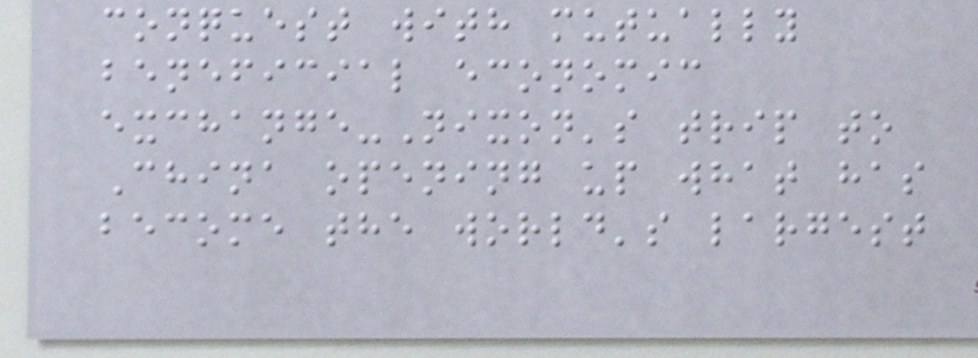conquest with mutually
beneficial economic
exchange-Nixon's trip to
China opening up what has
become the world's largest
